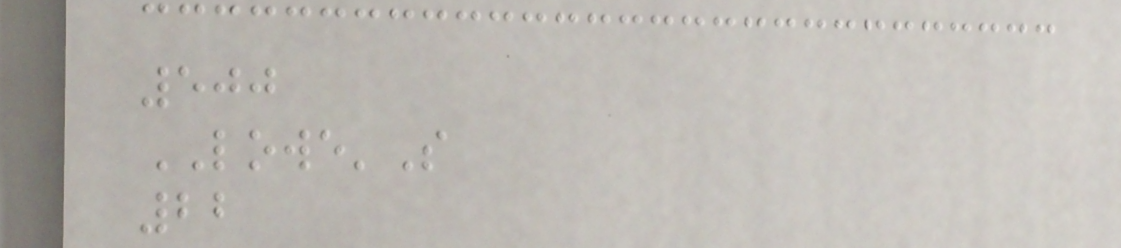500
LOWE'S
22
